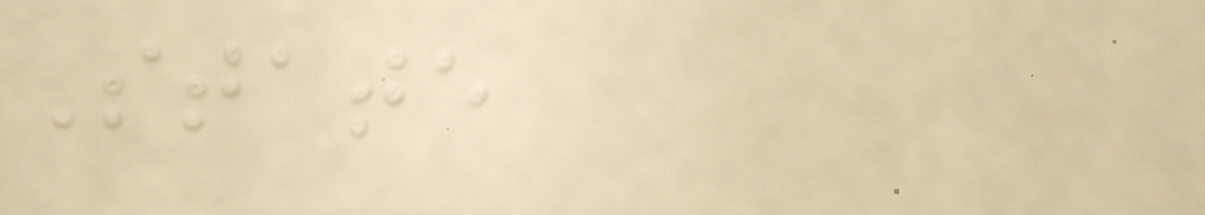State
